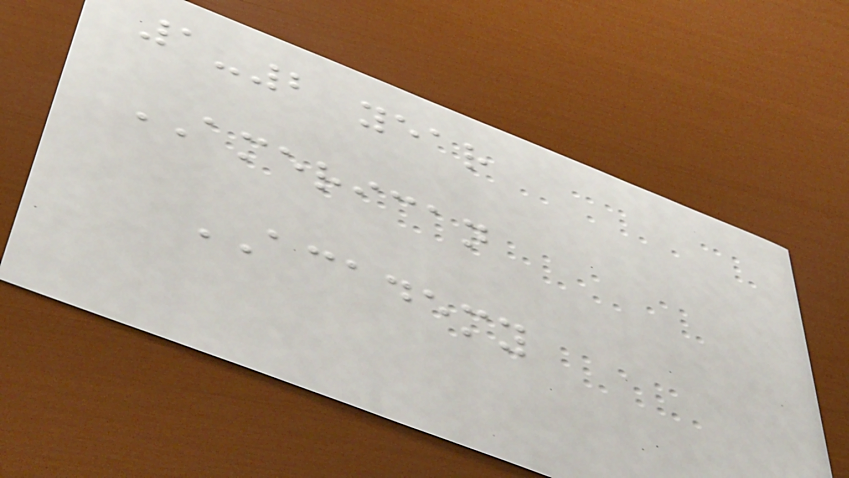1-2 year
AMERICAN
ACADEMY
